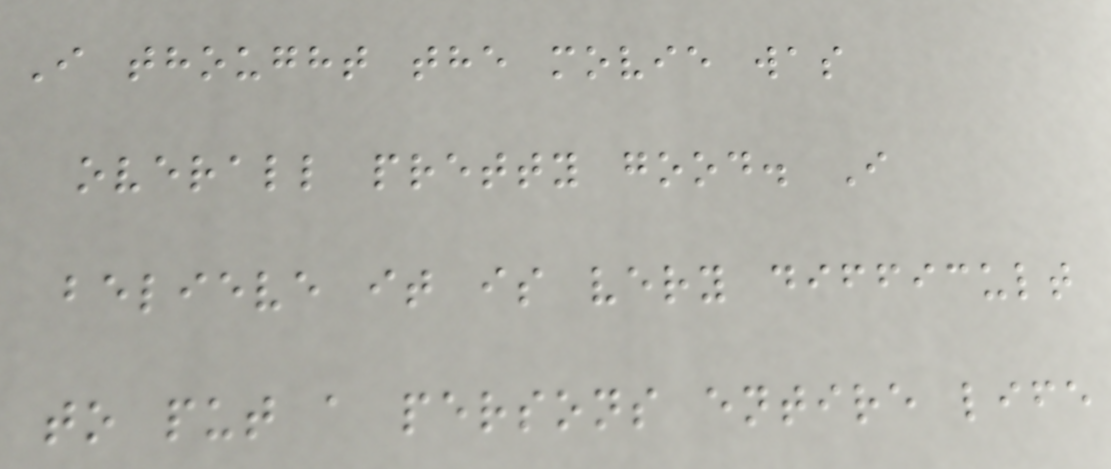I thought the movie was
overall pretty good. I
believe it is very difficult
to put a persons entire life
